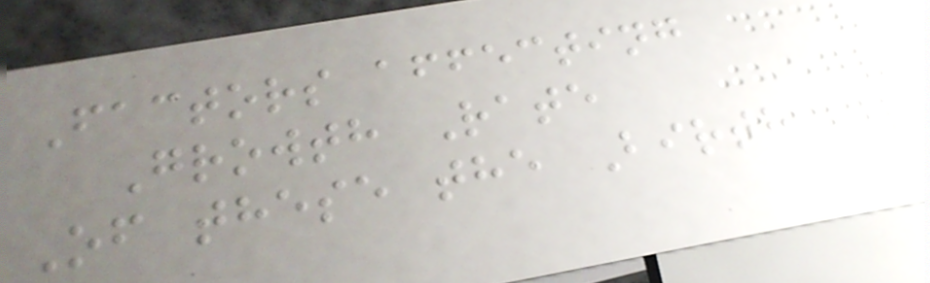Factors affecting
Growth Rate
Of these the Birth
